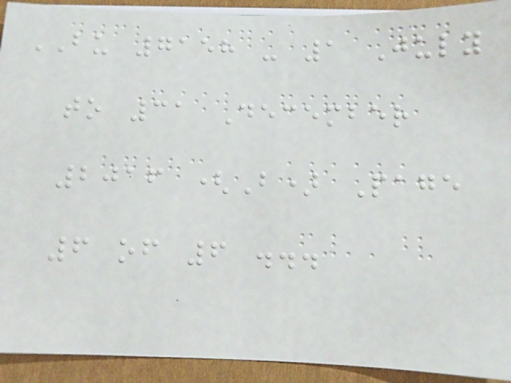BU 7158 - 1 July
to 31 December
2016 (B) Page
6 of 6 ...
